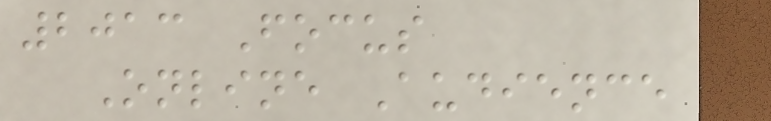2013 Focus
Online Audience
